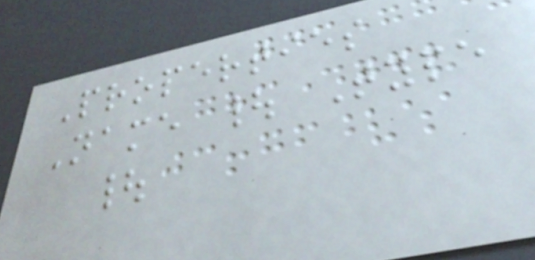Properties
Name | Type
|
